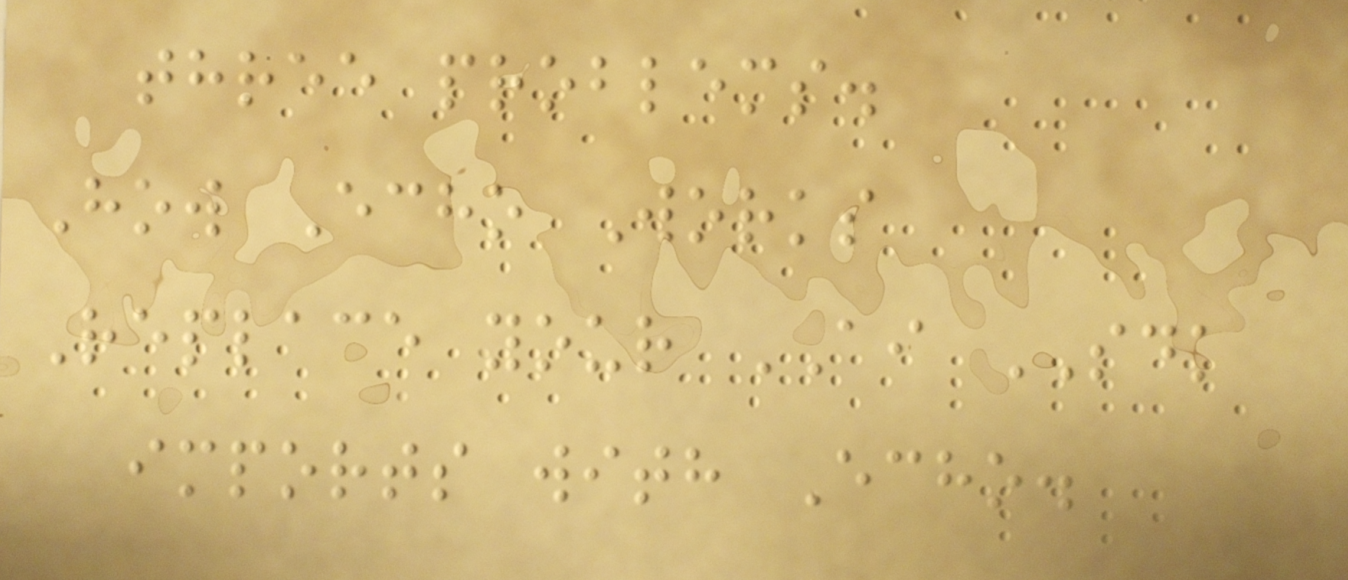three problems.
How Echo Works
Replace your AI SDK
imports with Echo.
